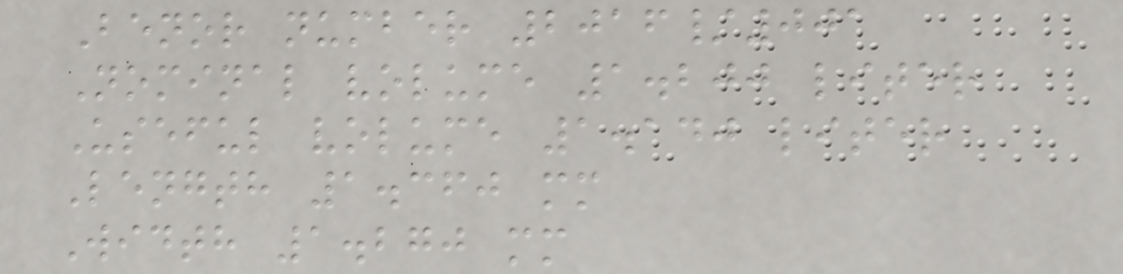Benor number 2016/001
Nominal volume 1.200 liter
Useful volume 1.140 liter
Length 1.360 mm
Width 1.270 mm
